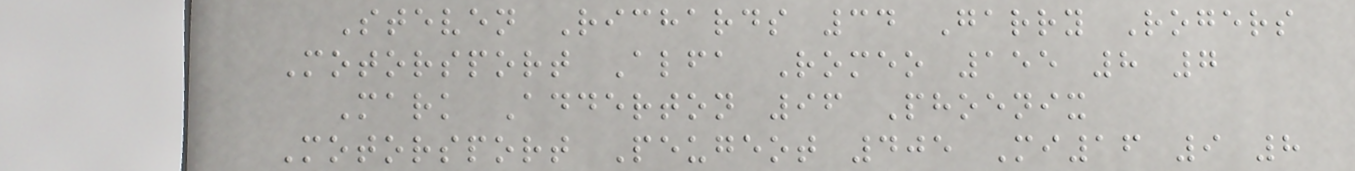Steven Richards 34 Garry Rogers
Motorsport Alfa Romeo 155 8 7
Mark Adderton 96 Phoenix
Motorsport Peugeot 405 Mi16 9 8
